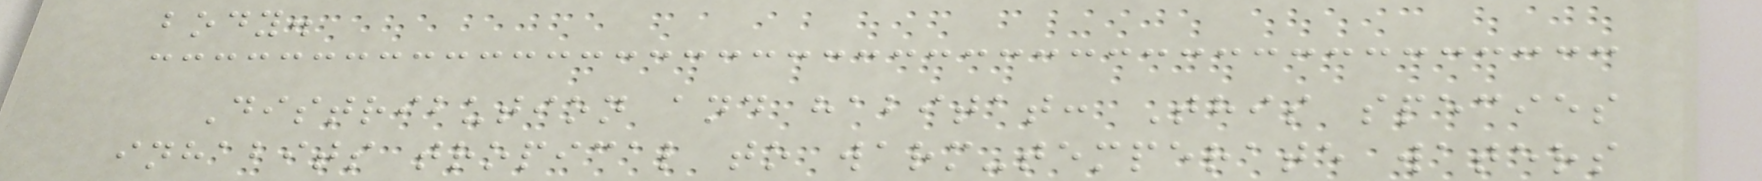body.
Distribution and habitat: This species
inhabits tropical to warm-temperate waters
